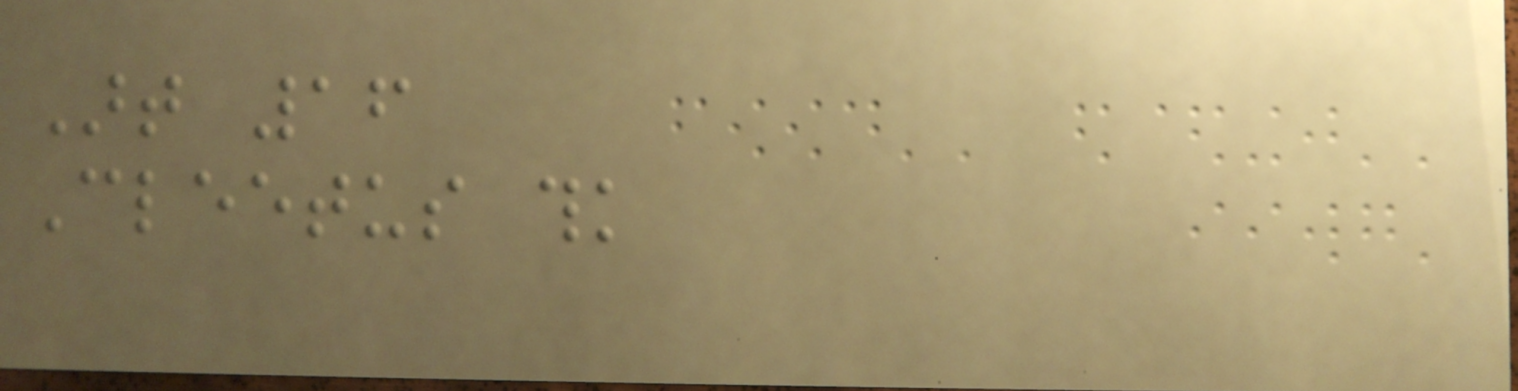Art 16
Cleetus thk
